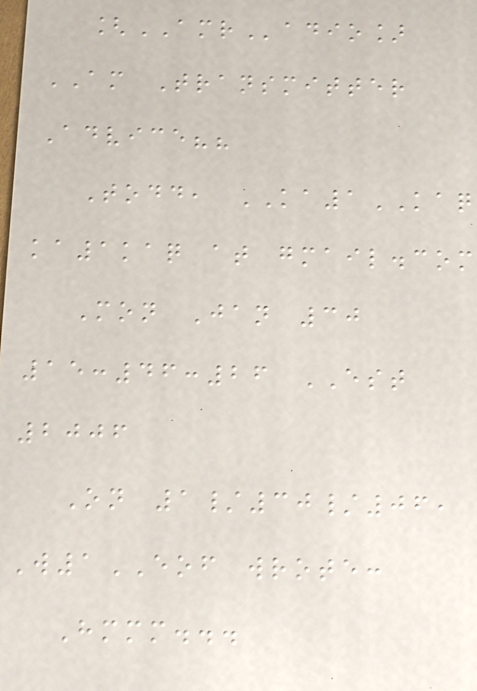[AMRadio]
AM Transmitter
Advice??
Todd, KA1KAQ
ka1kaq at gmail.com
Mon Jan 30
15:46:26 EST
2006
On 1/30/06,
W1EOF wrote:
Hmmm...
